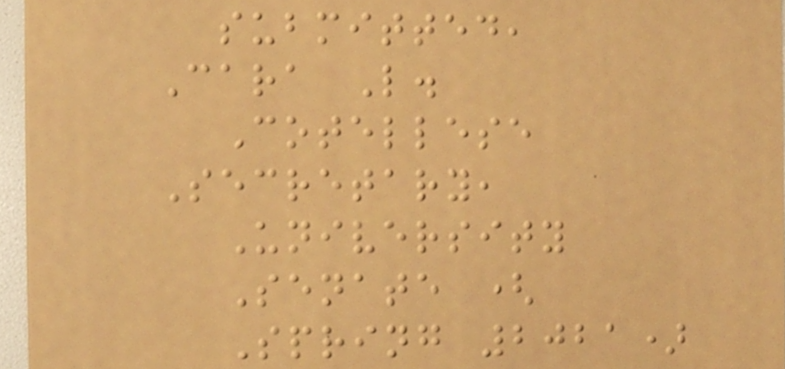submitted,
Cara L.
Cotellese
Secretary,
University
Senate (
Spring 2021)
